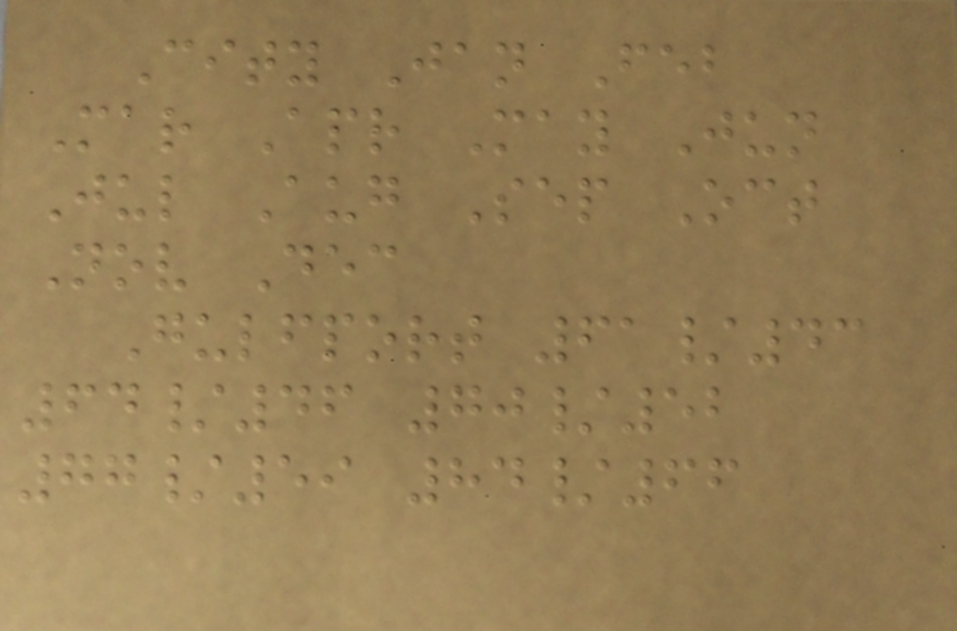City Jan Feb
Mar Apr May Jun
Jul Aug Sep Oct
Nov Dec
Gulfport 61/43
64/46 70/52
77/59 84/66
